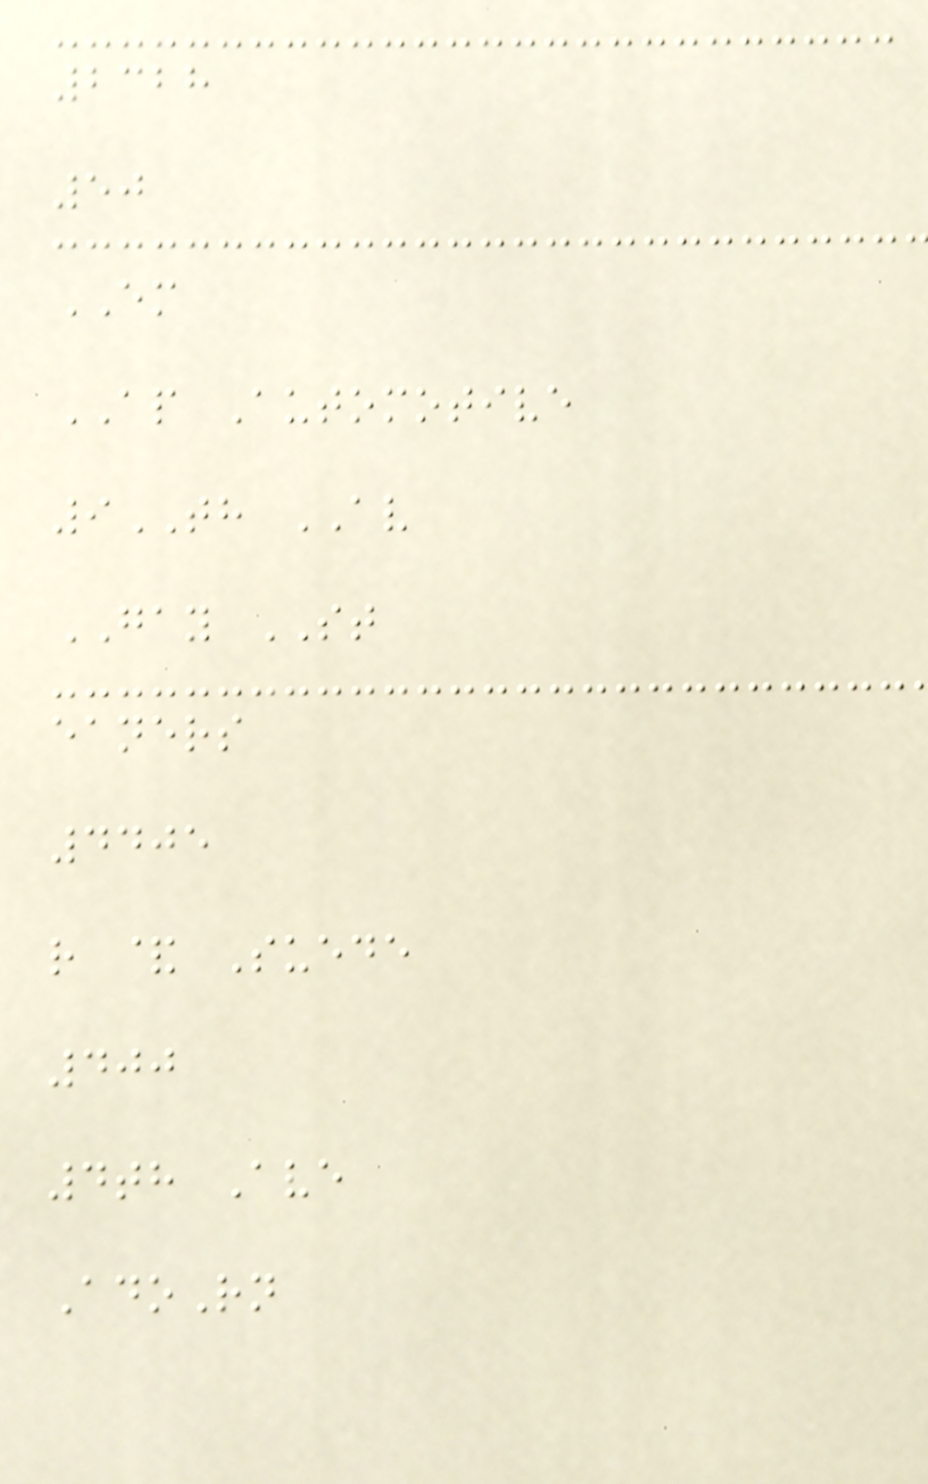2328
50
EM
AP Automotive
9TH AV
GAY ST
eaners
4405
r & Suede
400
4th Ave
AdoRn
